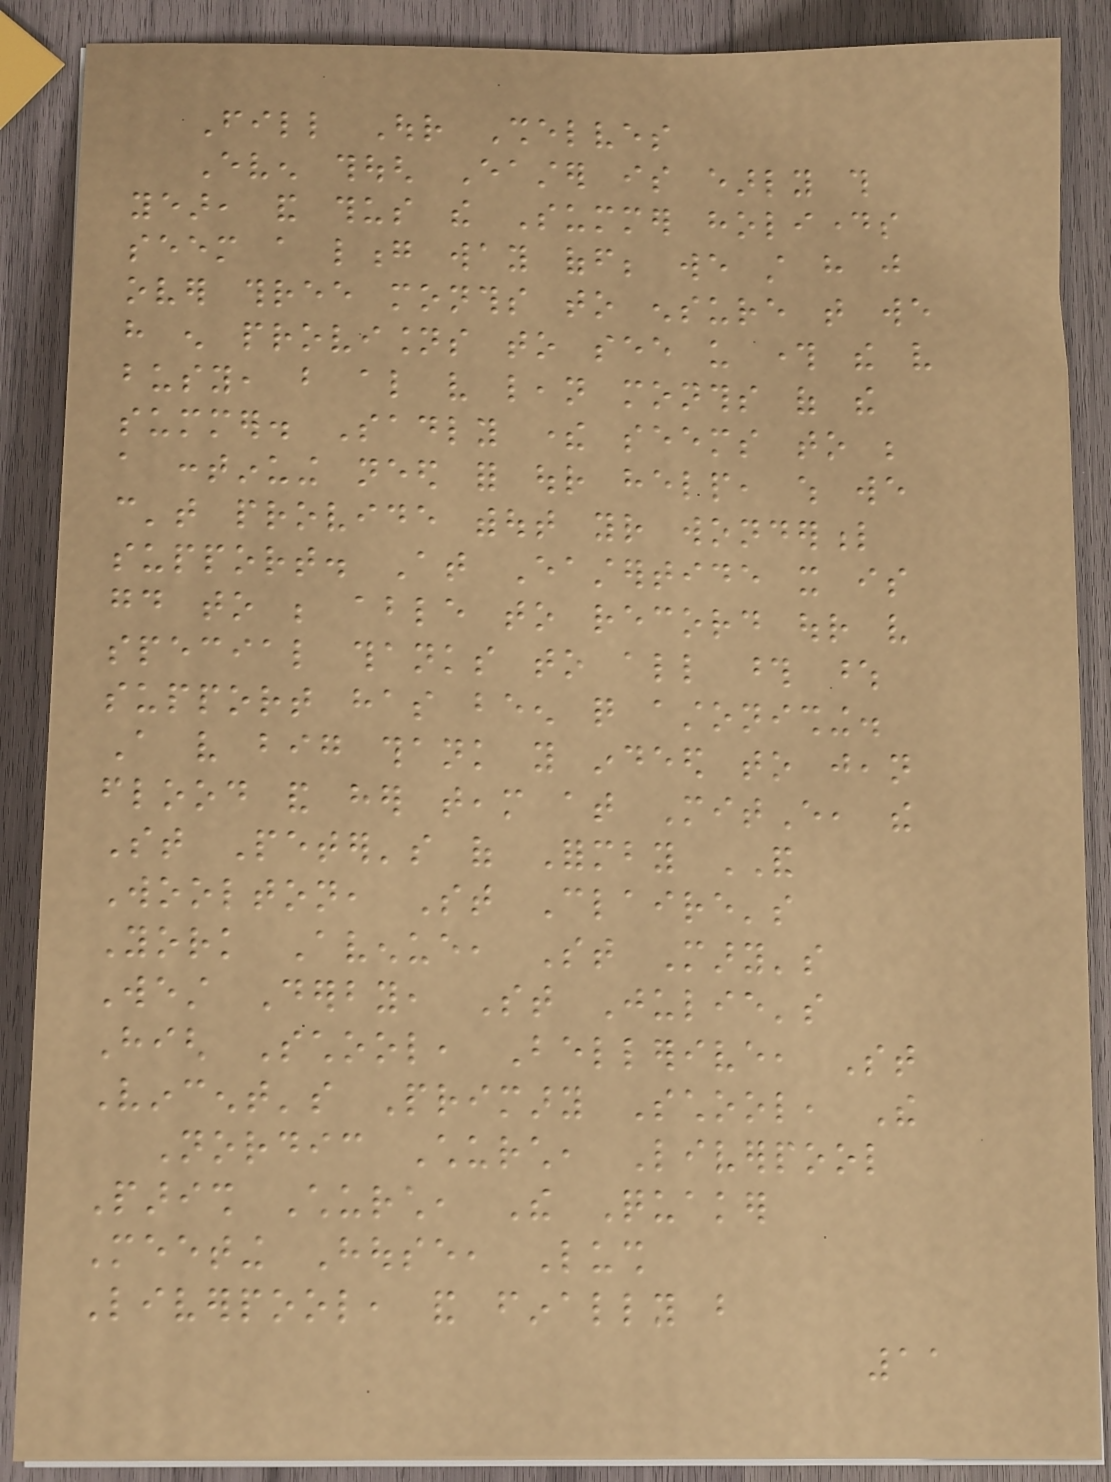Fill Our Shelves
Even though Easter is early this
year, and thus the Summer holidays
seem a long way off; we still have just
over three months to ensure that we
have enough provisions to see us through the very
busy, but also very lean months of the
summer. Sadly there seems to be
a continuing need for our help, which we
can't provide without your wonderful
support. At Eastertide it is
good to be able to record our very
special thanks to all those whose
support has been quite astonishing.
A very big thank you indeed to jean
flood and her team at MitE, the
St Peter's of Formby AND
Woolton, St Claire's
York Avenue, St Mary's
West Derby, St Julie's
High School, Bellerive, St
Vincent's Primary School, The
Nordic Church, Liverpool
Parish Church, The Quaker
Meeting House, Lush
Liverpool, and finally but
11
